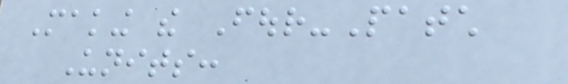Making the Four-Patch
Units:
